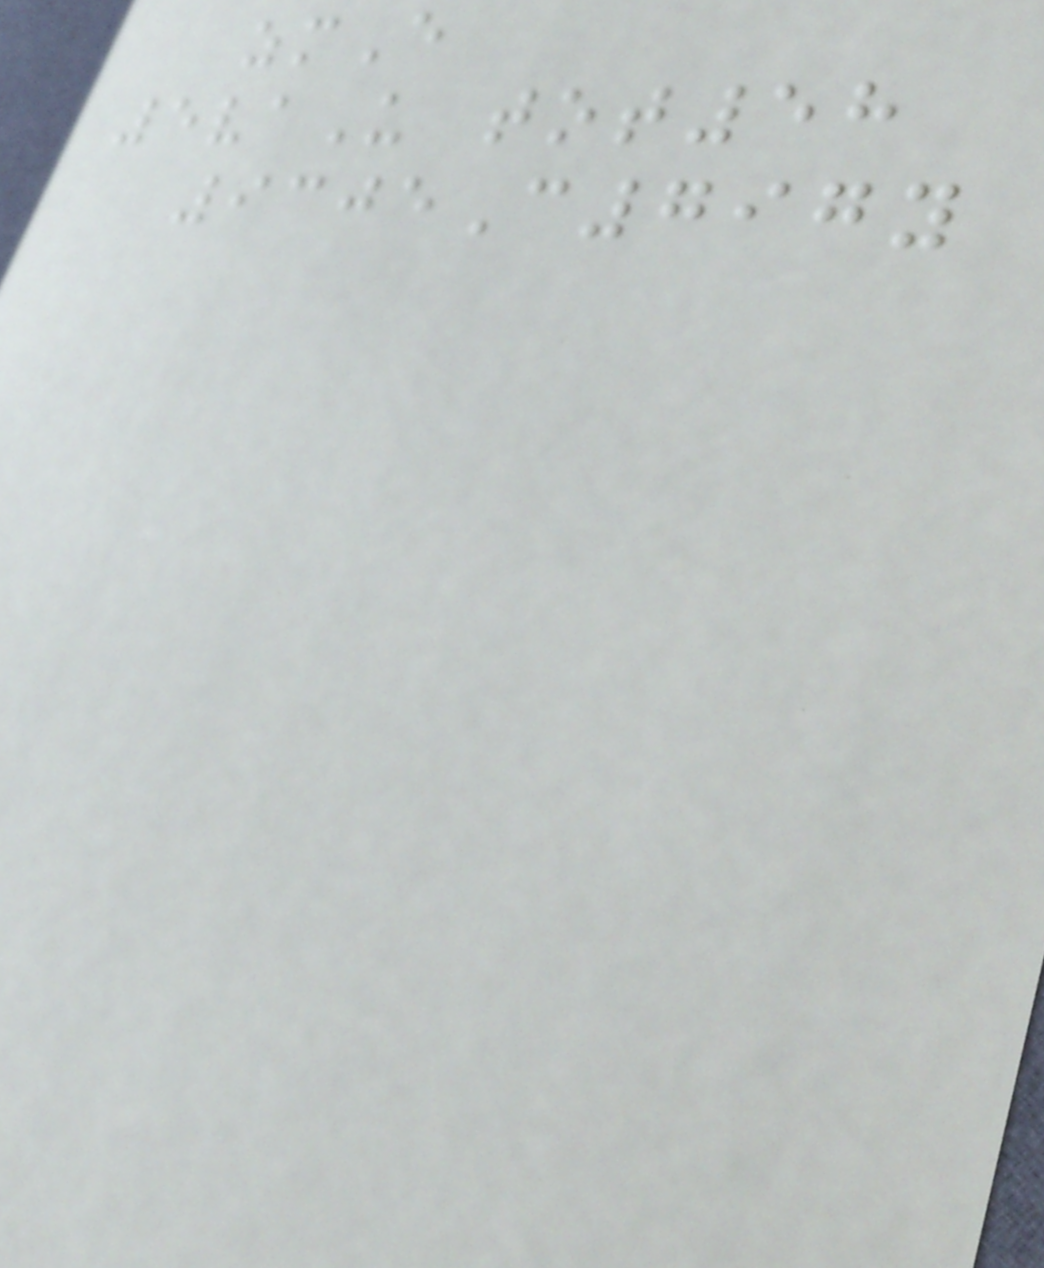zmE
5vaU tot58
9305C797y
